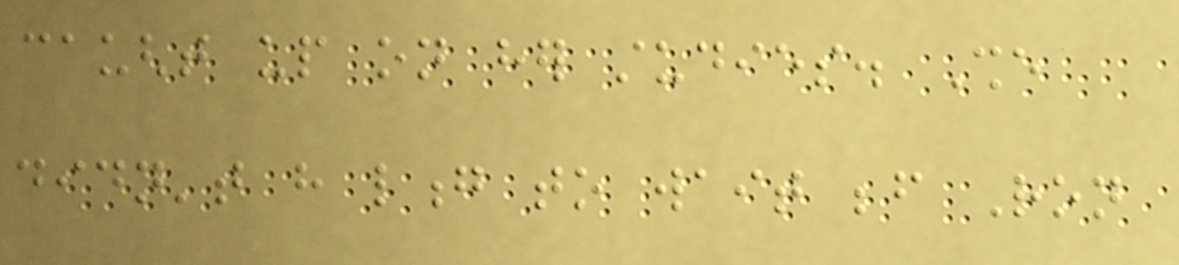caught up on her studies. She
didn't have long to wait before Ron
